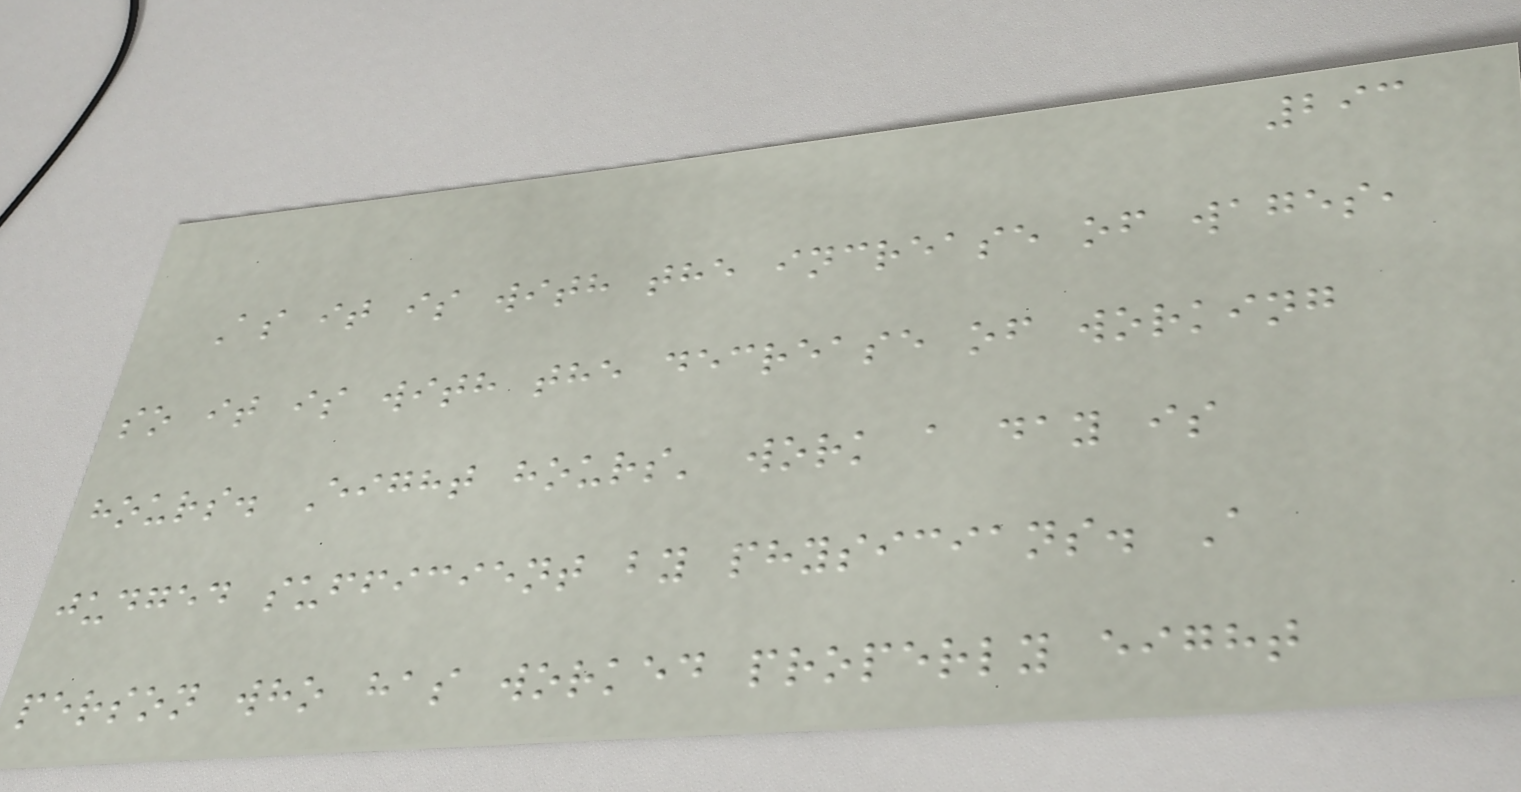293
As it is with the increase of wages,
so it is with the decrease of working
hours. Eight hours' work a day is
judged sufficient by physicians. A
person who has worked properly eight
